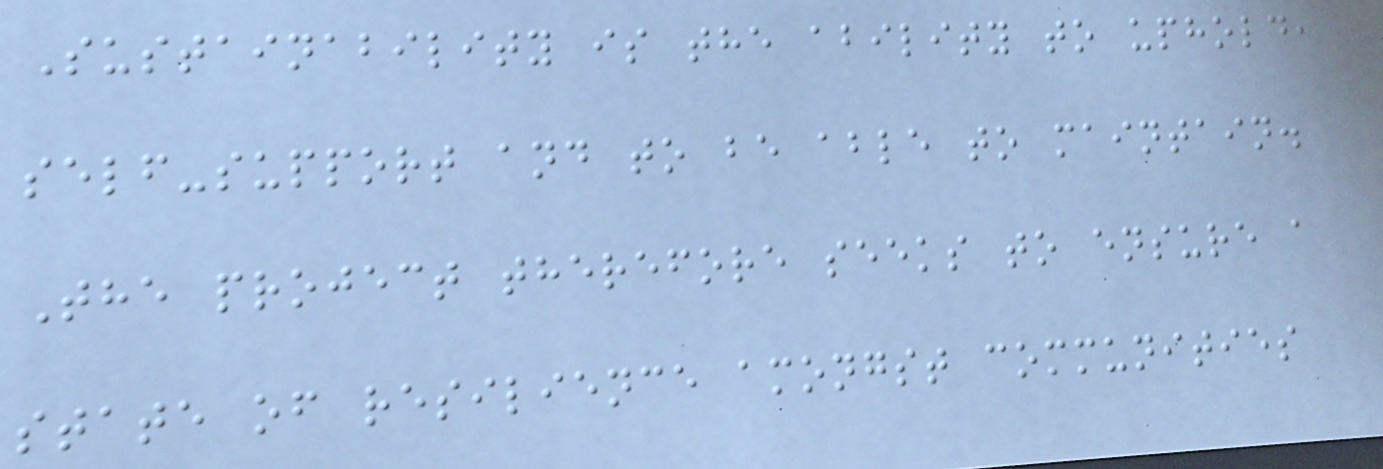Sustainability is the ability to uphold,
self-support and to be able to maintain.
The project therefore seeks to ensure a
state of resilience amongst communities
